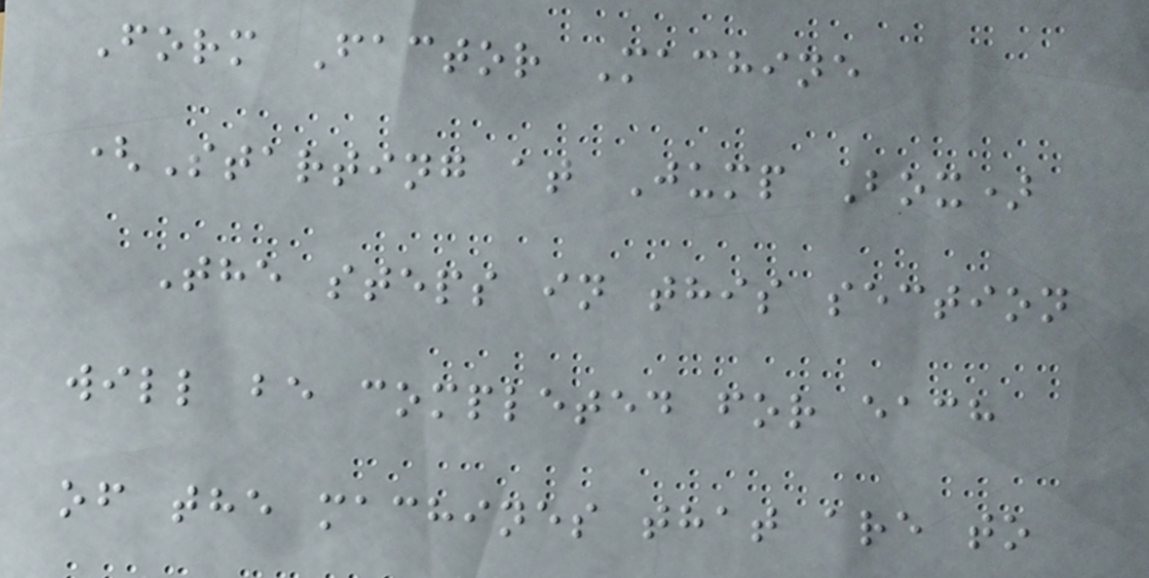Form Factor Machine
(Starting at Jump Box)
The steps in this section
will be completed for each
of the machines that are to
